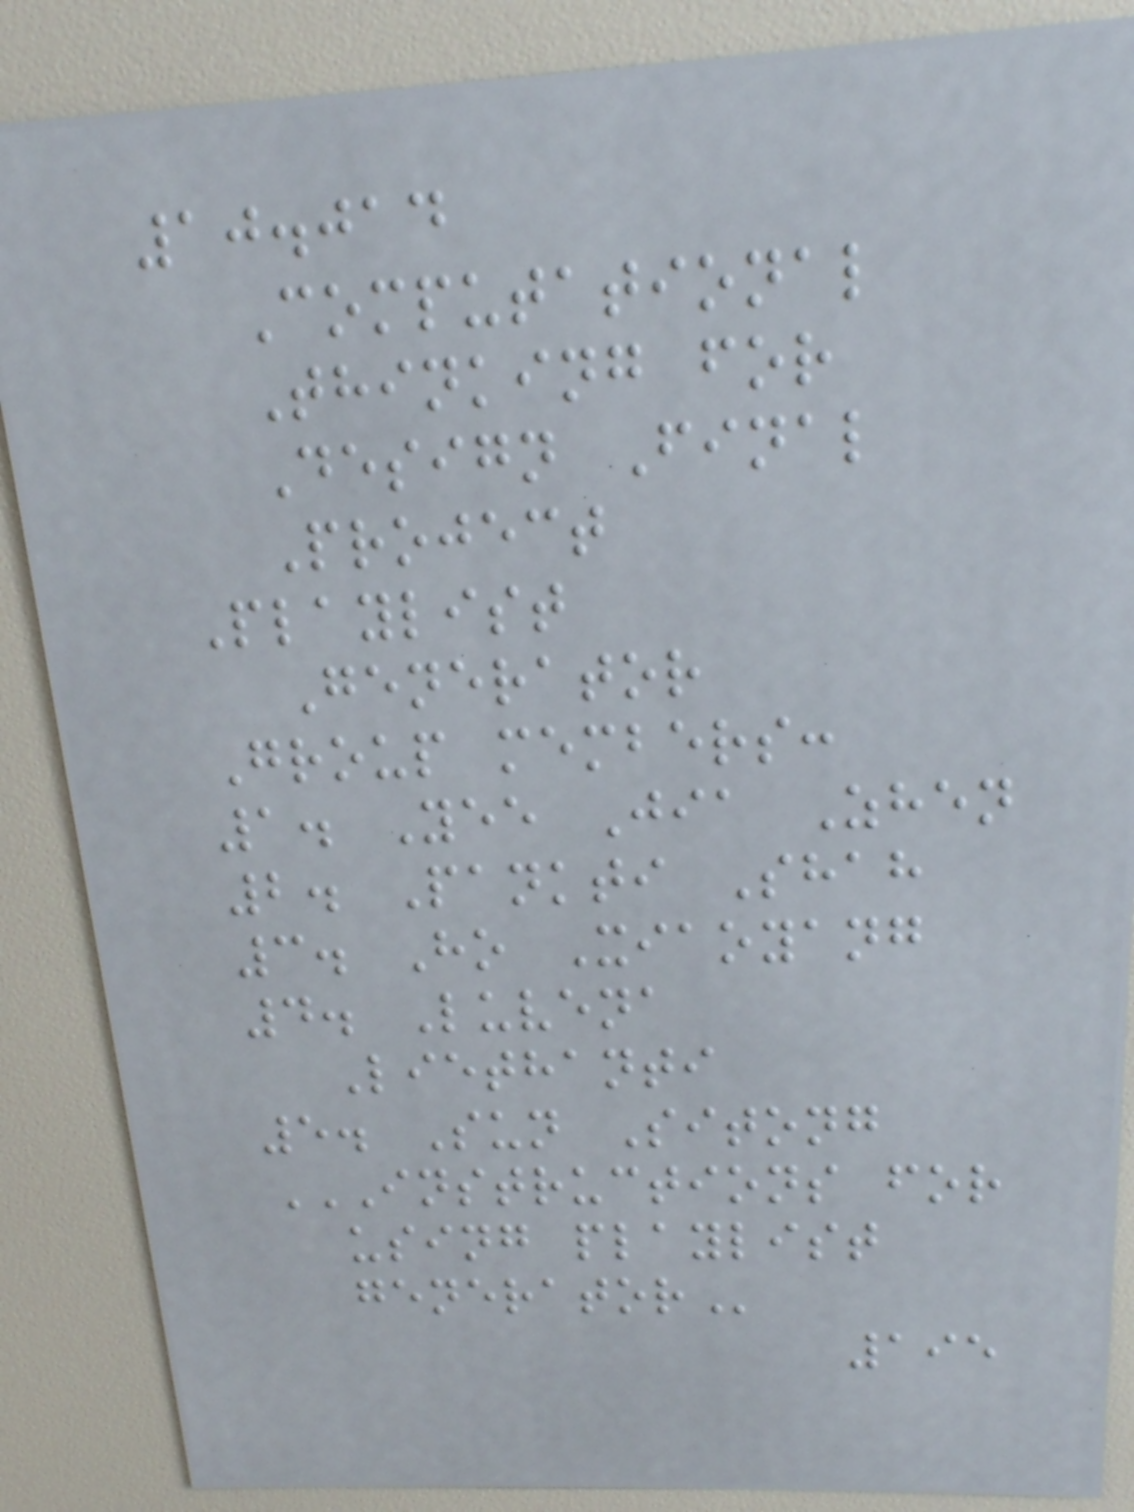10.014
Computational
Thinking for
Design Final
Project
Playlist
Generator
Group members:
1. Yee Jia Zhen
2. Pankti Shah
3. Ho Xiaoyang
4. Luvena
Liethanti
5. Sun Sitong
INSTRUCTIONS FOR
USING PLAYLIST
GENERATOR
195
